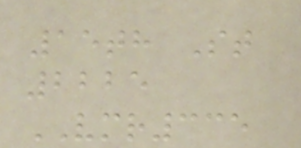15th St
2225
VMR335
